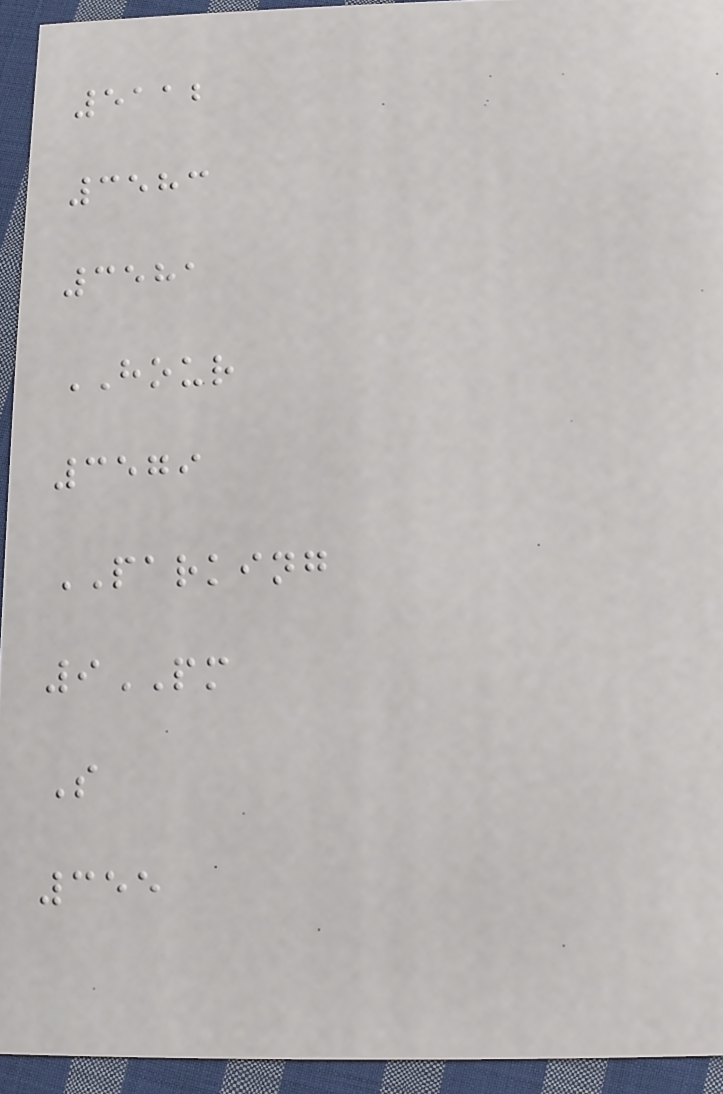5112
3583
3581
HOUR
3579
PARKING
9PM
S
355
